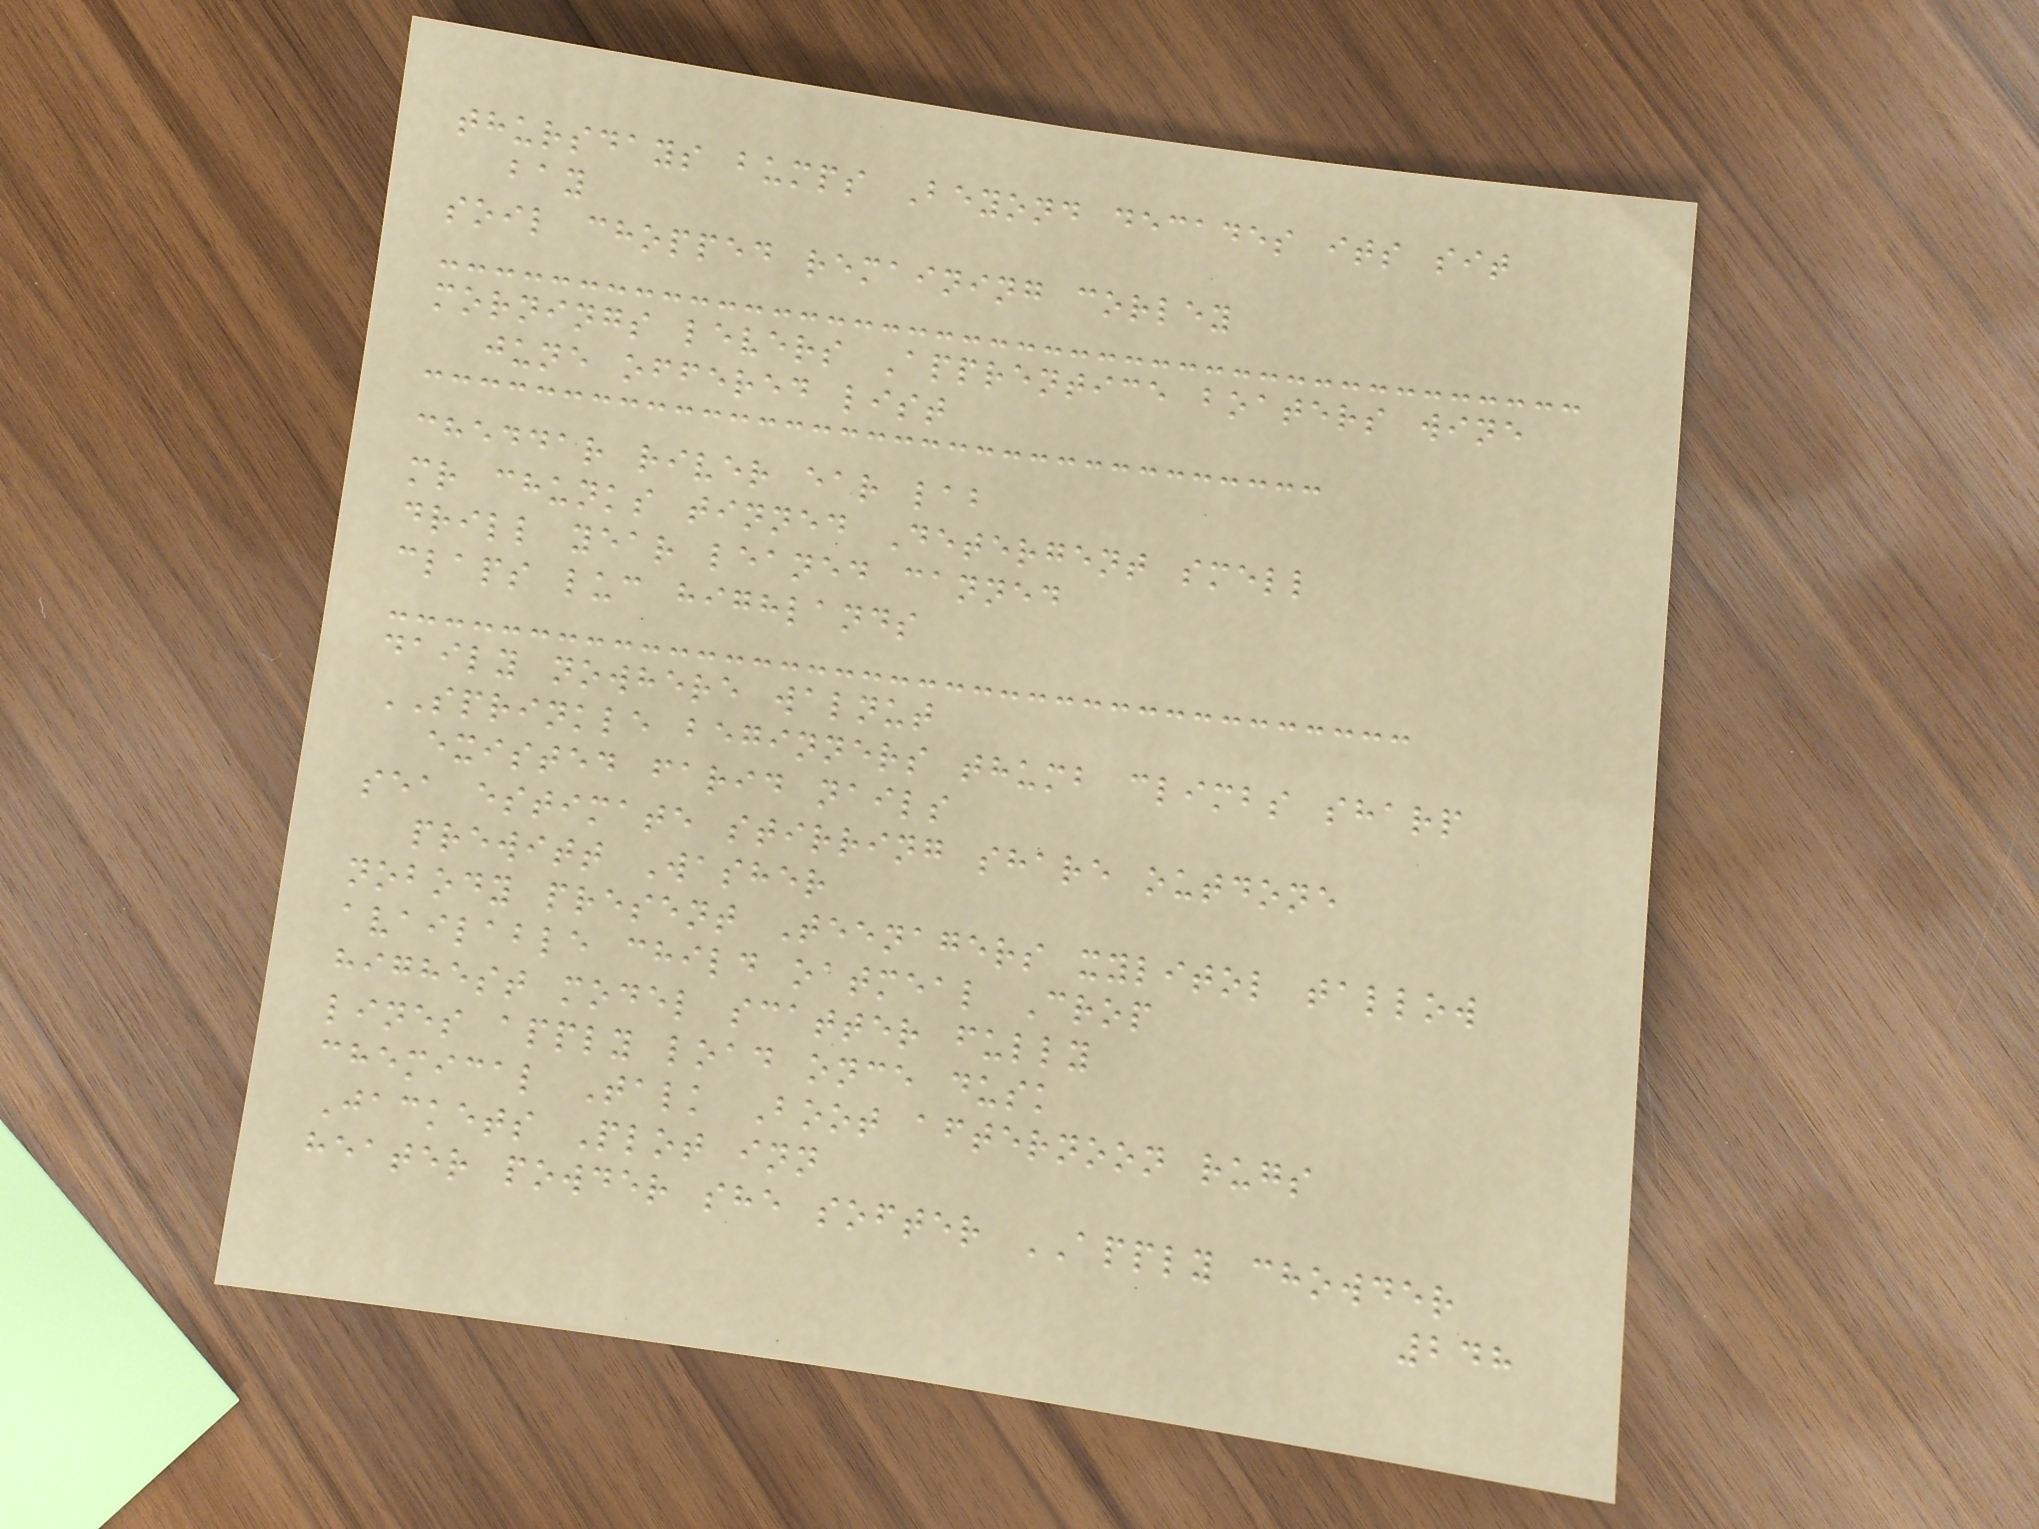thursdays bumps Beyond decades its sit
bay
soil chopped remaining corley
mornings levers Apprentice boaters wine
june offered list
cheddar river ear lab
mr chunks tinned Detergent smell
drill year leaned canned
claps luc highlands
daily nowhere walnut
SPRINKLE beginners thumb climbs sharp
existed farid nails
sea estimate stirring share outdone
prewitt Washer
nobody present Teenagers xylitol tallow
available child oatmeal Crop
highest model scatter fully
lines apply load once dusk
chemical Talk Boot afternoon rugs
Jackets Plot inn
heater powder she softer APPLY chowder
248
